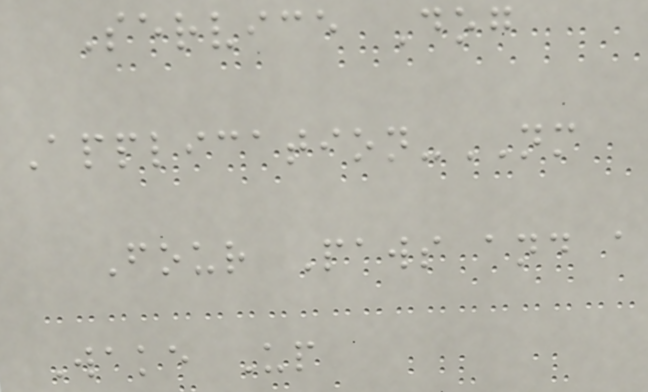Service Dog
Application-NM
Four Paws and a
Wake Up
